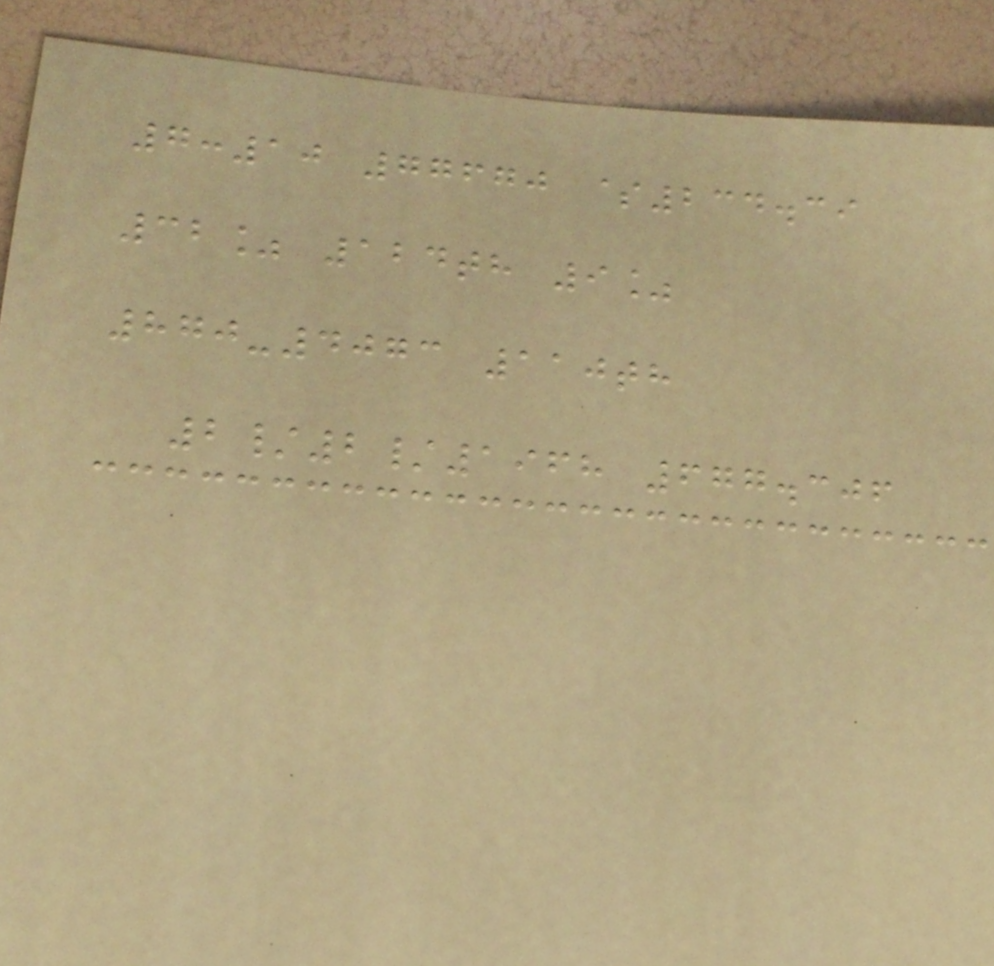7:10 77670 $234.39
32% 124th 9%
870-4073 110th
2/2/1968 677.306
